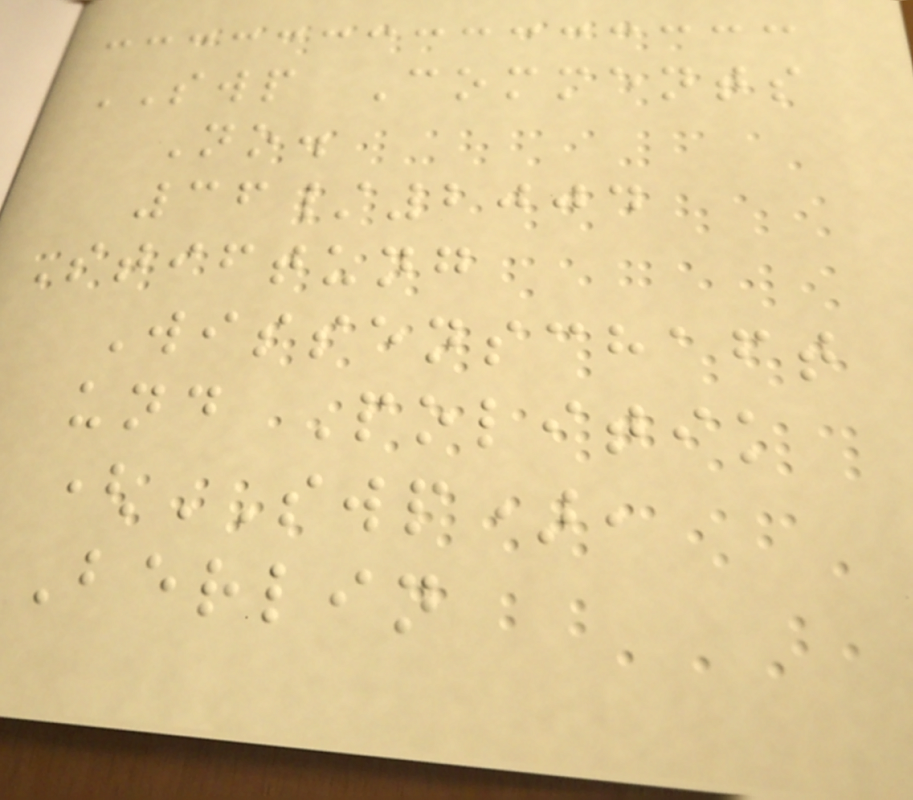SWP Comments
No.
36/2004
Stiftung
Wissenschaft
und Politik
(SWP),
Berlin
